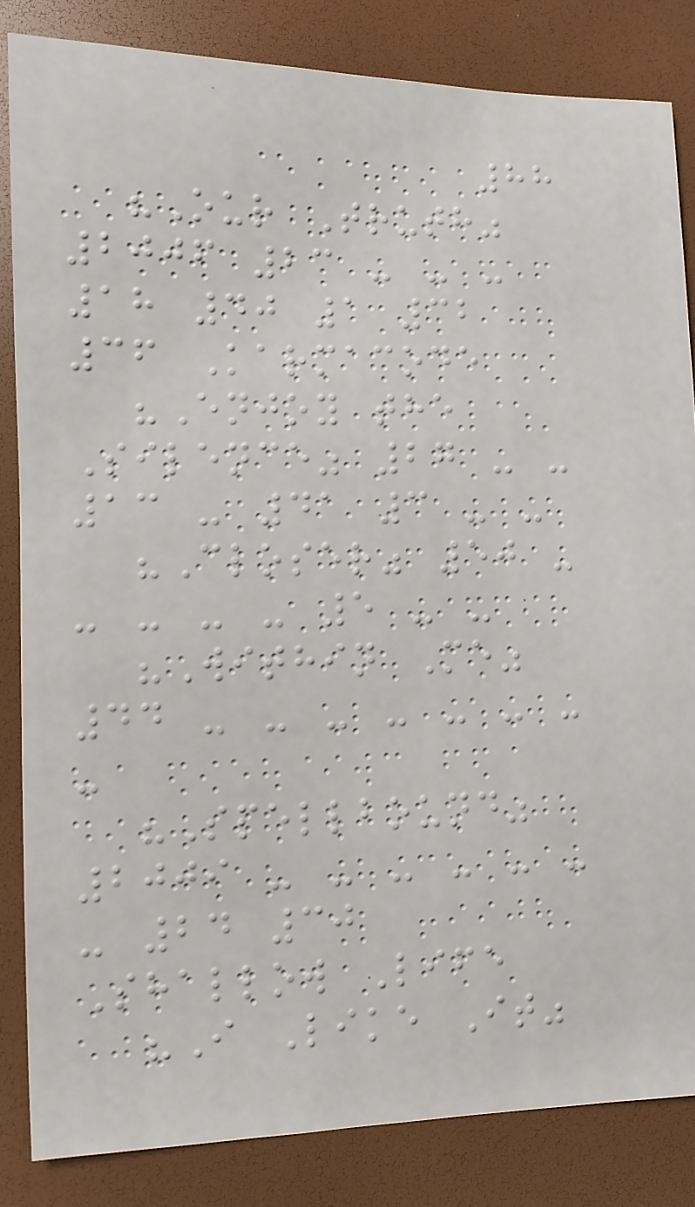88
"Our Truth"
2006 23 - - -
18 40 1 32
36 Karmacode
"Enjoy the
Silence" 27 - -
13 - 41 3 - -
"Closer" 50 -
- - - - 5 - -
"Within Me"
44 - - - - - - -
-
"Spellbound"
2009 - - - - - -
- 24 30
Shallow Life
"I Like It"
